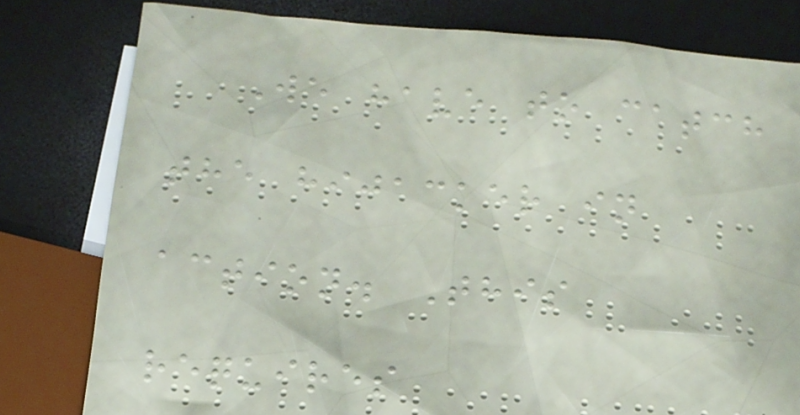We have to catch
the hijacker in
action. This
requires
